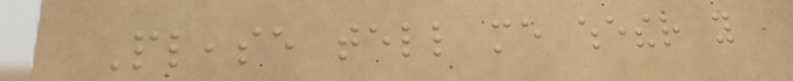Please tell me whether you
